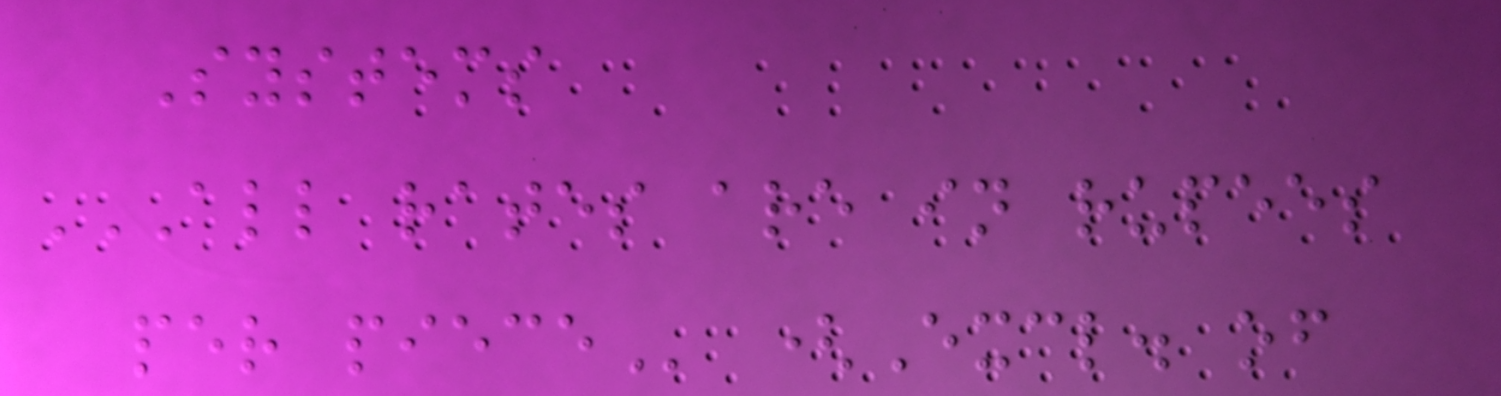Systems
ALL RATES ARE IN RUPEES
PER PIECE (Excl. of
